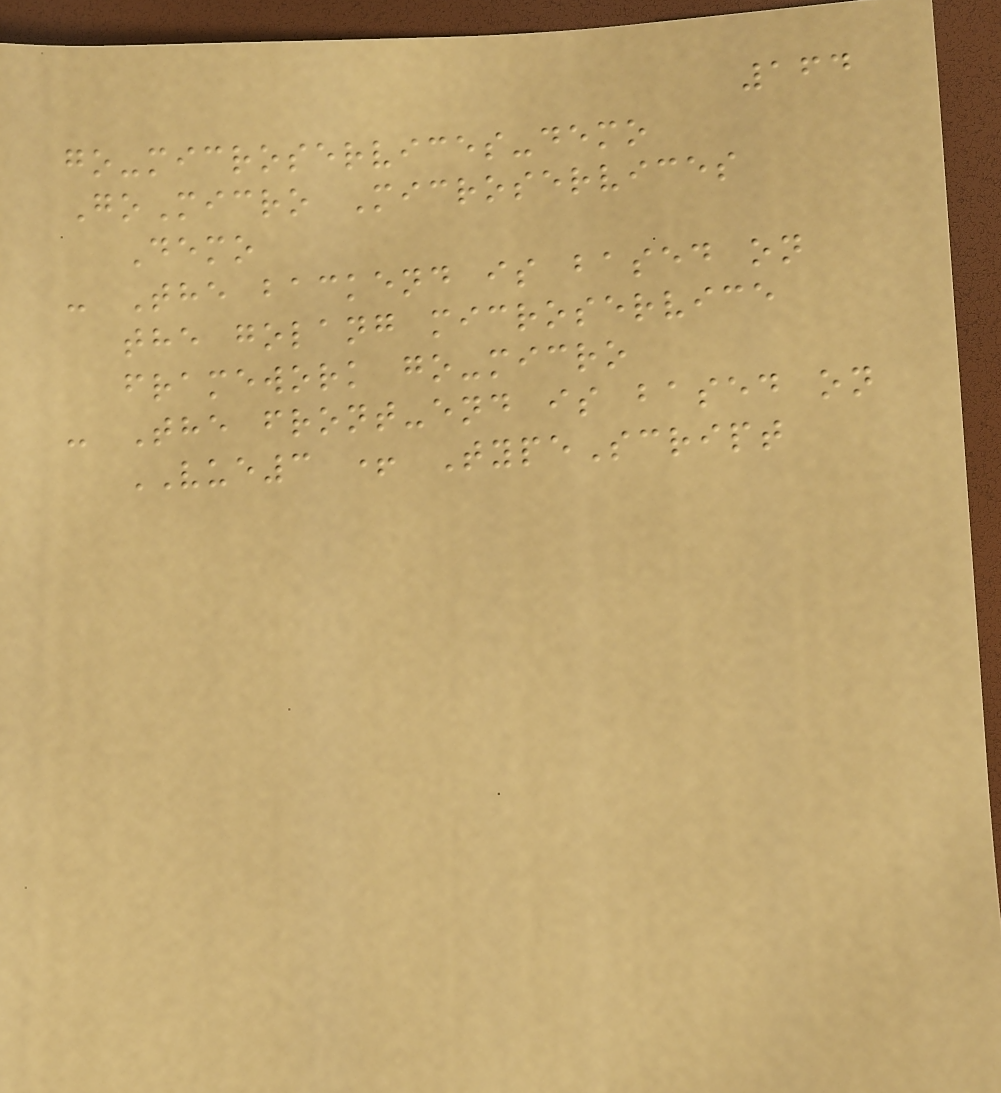164
go-microservices-demo
GoMicro Microservices
Demo
- The backend is based on
the golang microservice
framework go-micro
- The front-end is based on
VUE3 + TypeScript
